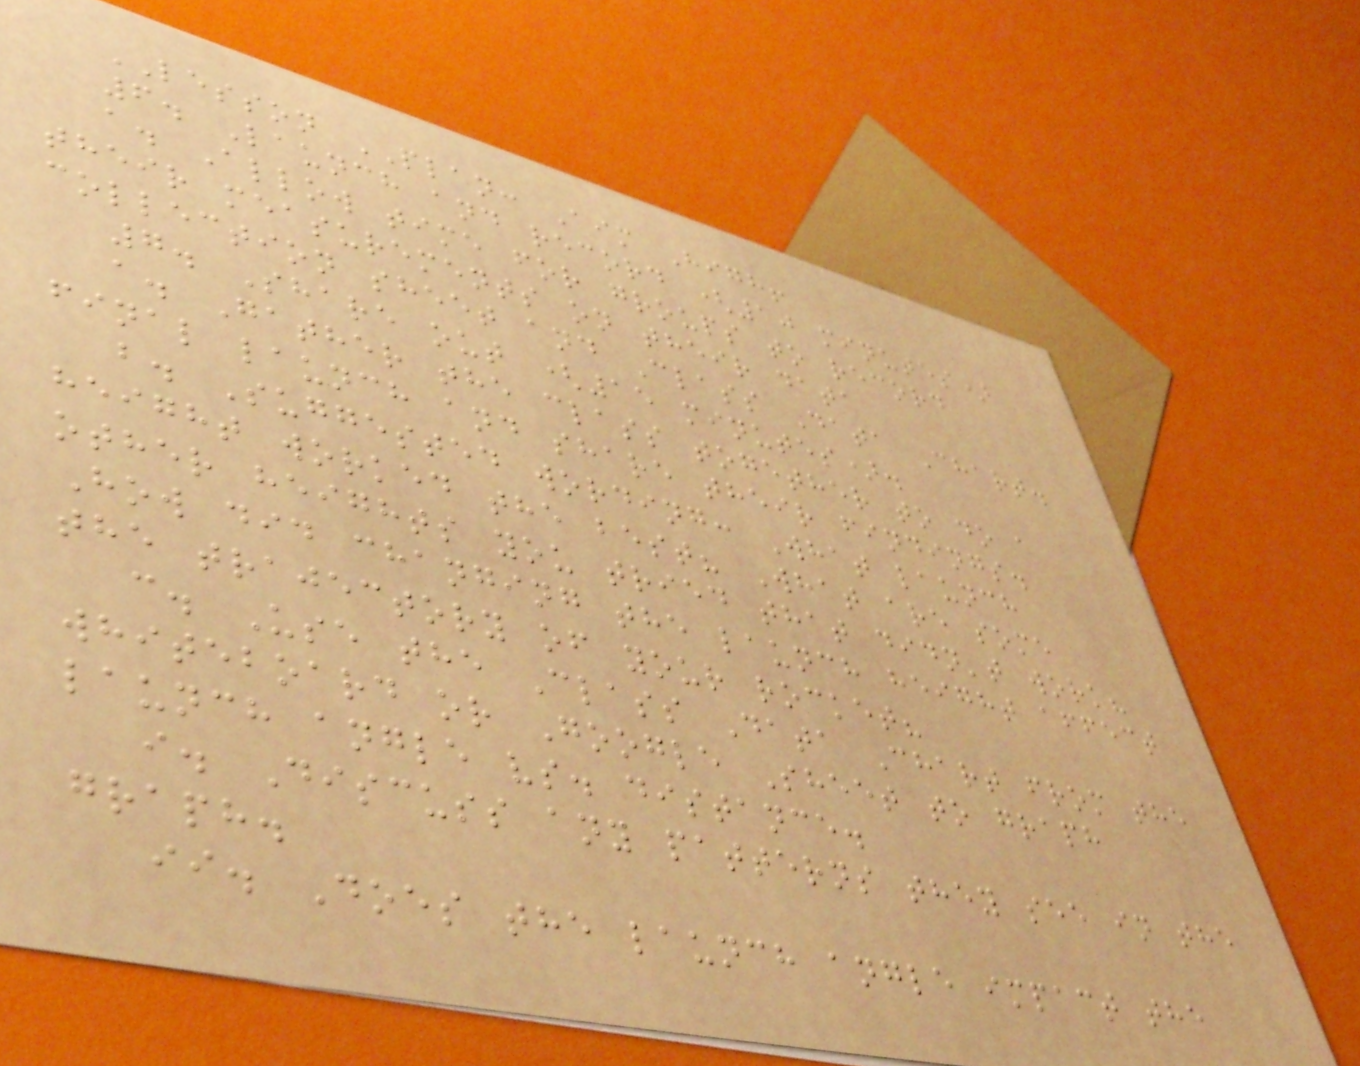LESSON PLAN: Aim High!
6. Launch and record (10 minutes)
a. Allow time for groups to record
their measurements on their data
collection sheet and Class Data Chart.
7. Share out (15 minutes).
a. Gather the class together to do a
final launch and share their findings.
b. Suggested wording: What launch
height worked the best? What are some
other heights you tried that didn't work?
How did changing the launch height affect
the trajectory of your rocket?
c. Use the Class Data Chart from the
whiteboard or Google Sheet to graph
launch angle vs. distance.
i. Discuss any patterns they see in the
graph.
ii. Does the launch angle impact the
